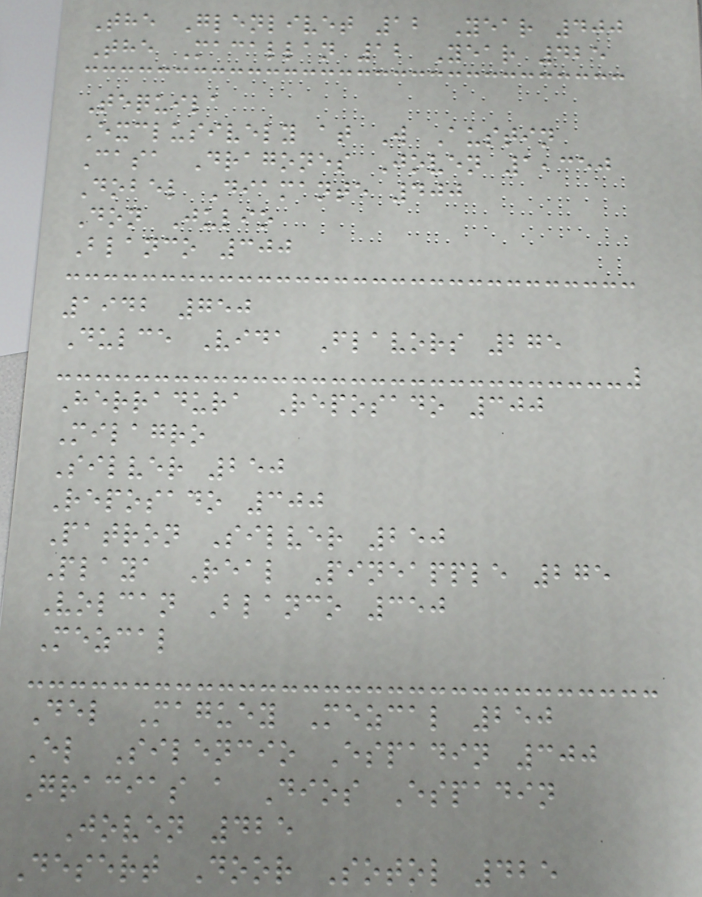The Glenlivet 12 Year 400
The Macallan 12 Year 425
Tequila
Exclusively at W Austin
Casa Dragones Joven 1,350
Dobel Diamante 400
Don Julio
Blanco 300
1942 750
Dulce Vida Flavors 275
Herradura Reposado 300
Milagro
Silver 250
Reposado 300
Patron Silver 250
Playa Real Pineapple 275
Volcan Blanco 350
Mezcal
Del Maguey Mezcal 250
El Silencio Espadin 300
Gracias a Dios Espadin
Joven 425
Desert Door Sotol 425
